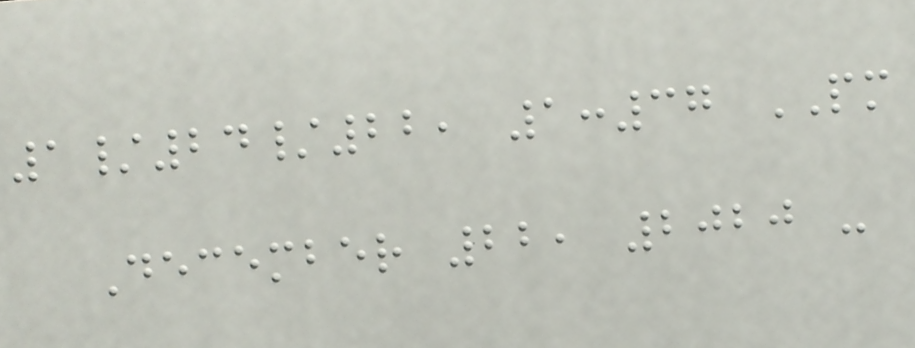1/24/22, 1:37 PM
December 22, 2020 -
